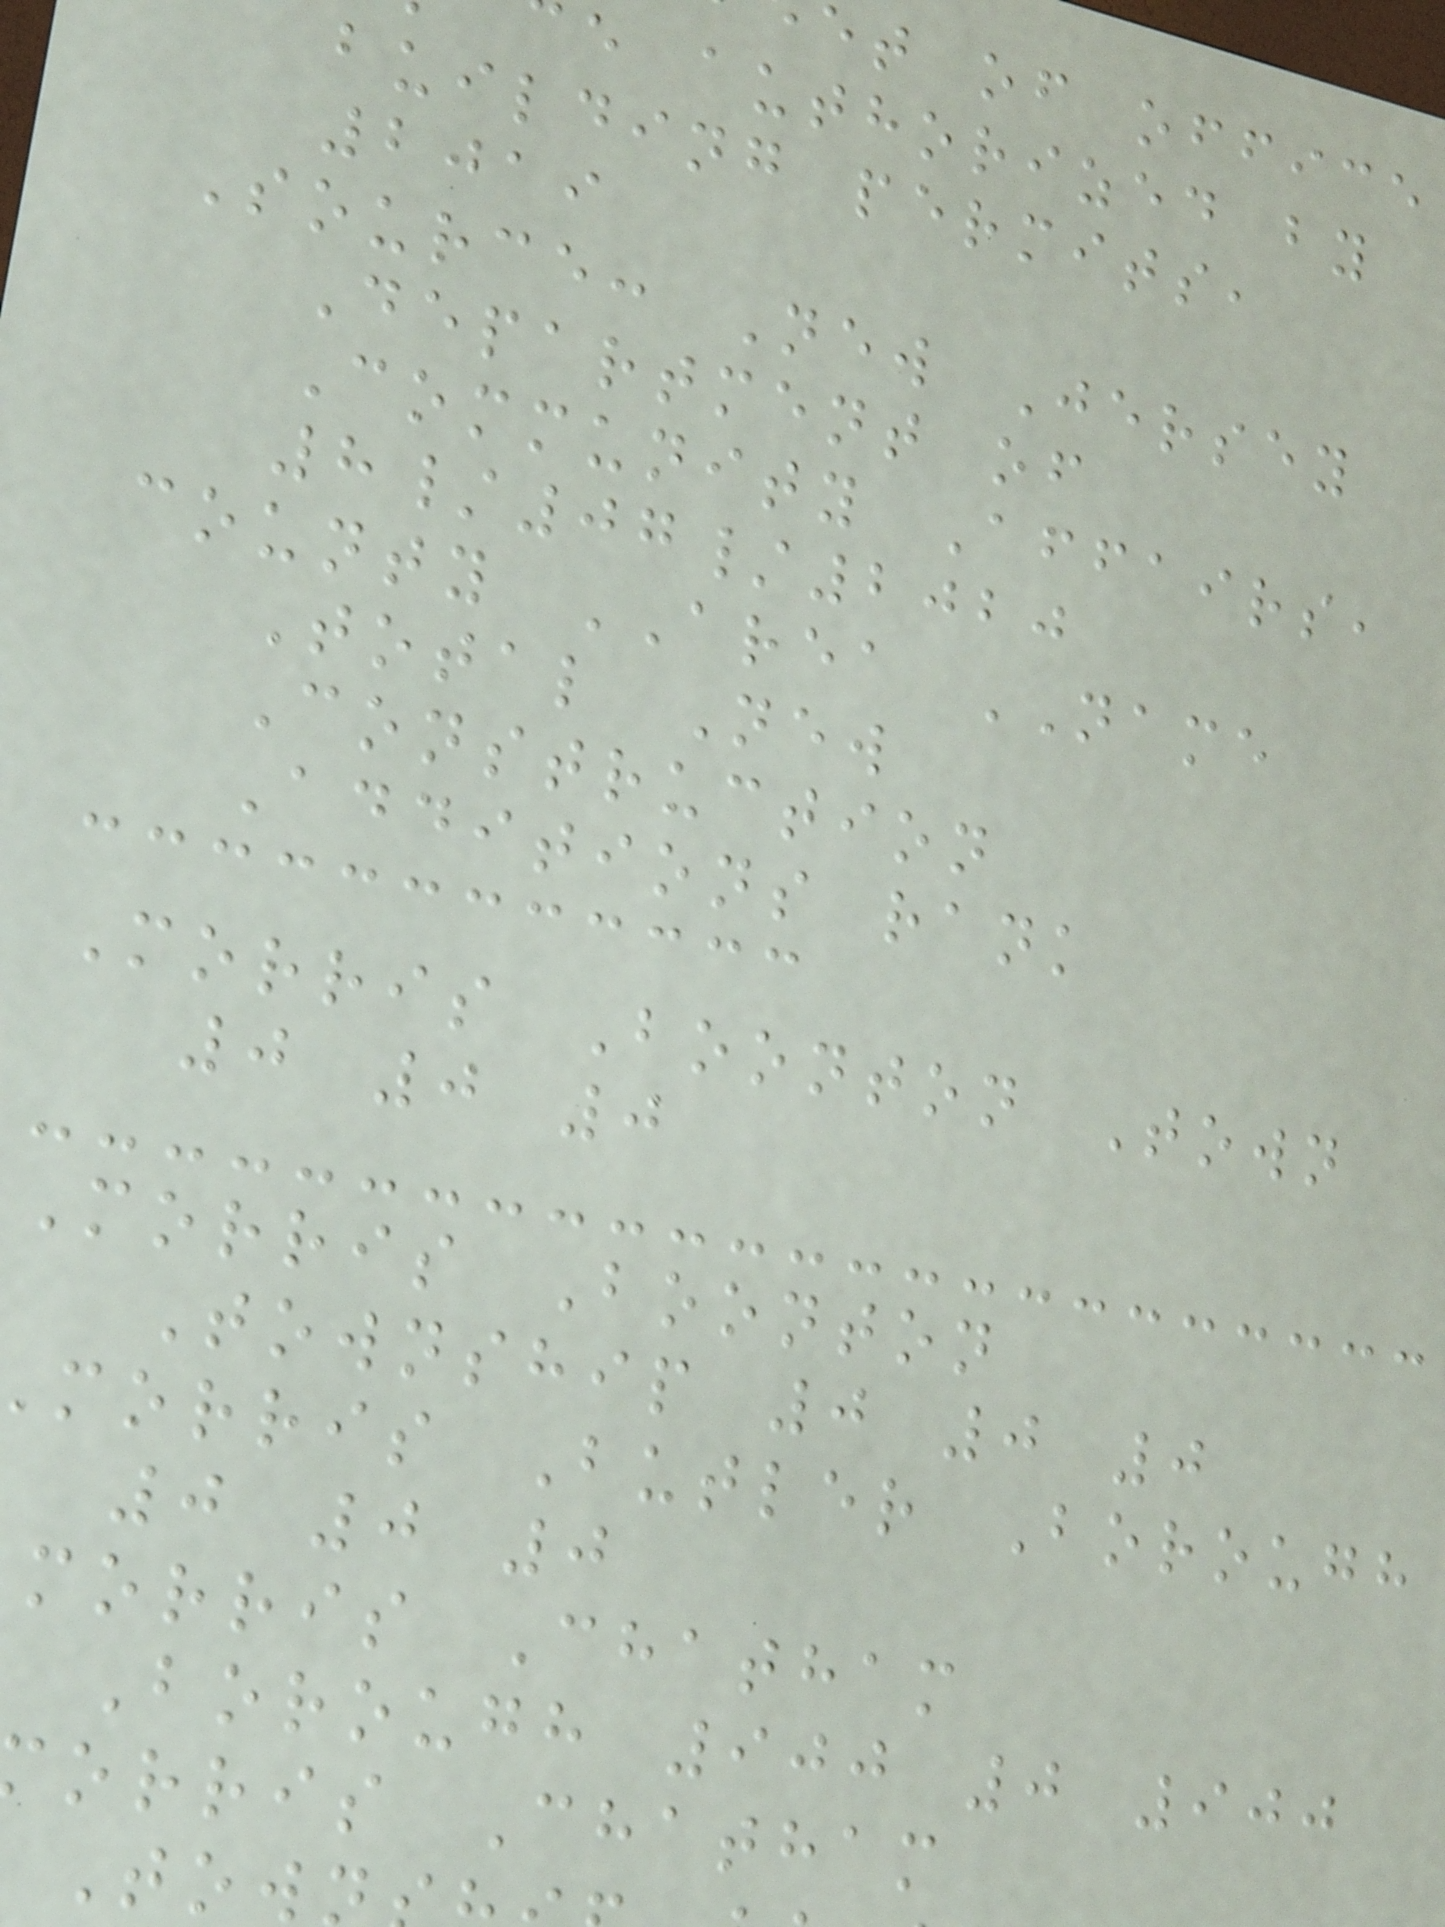et of office
e authorized by
building permits,
2019
Source: New Jersey
Department of
Community Affairs,
8/07/2020
county AREA NAME
Total New
Construction
Additions rank
Morris Boonton Town
0 0 0
Morris Boonton
Township 0 0 0
morris Butler Borough
0 0 0
morris Chatham
Borough 900 0 900
orris Chatham
